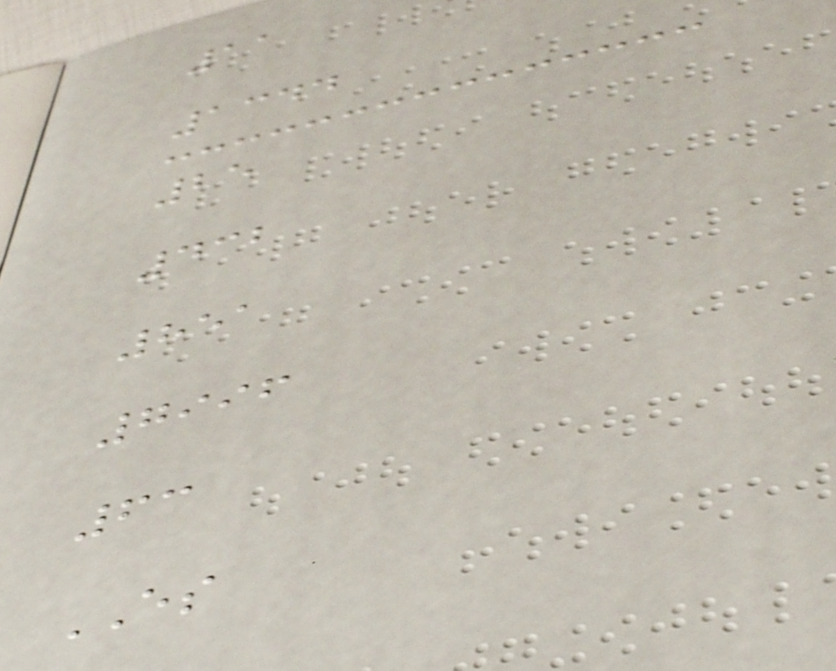11
1344
25
432
851
7996
63
ES
